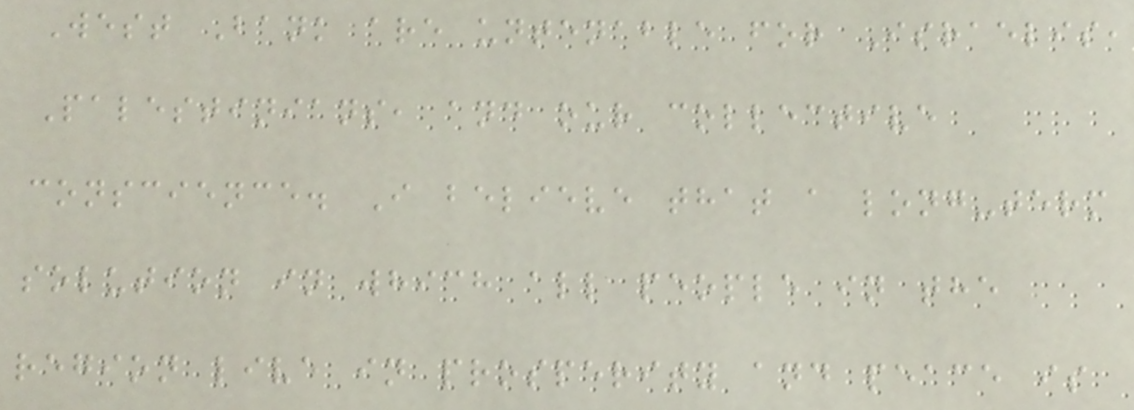West Bank are untenable for Israelis,
Palestinians, and our collective
conscience. I believe that a long-term
solution in which all people in the
region live in prosperity and peace is
